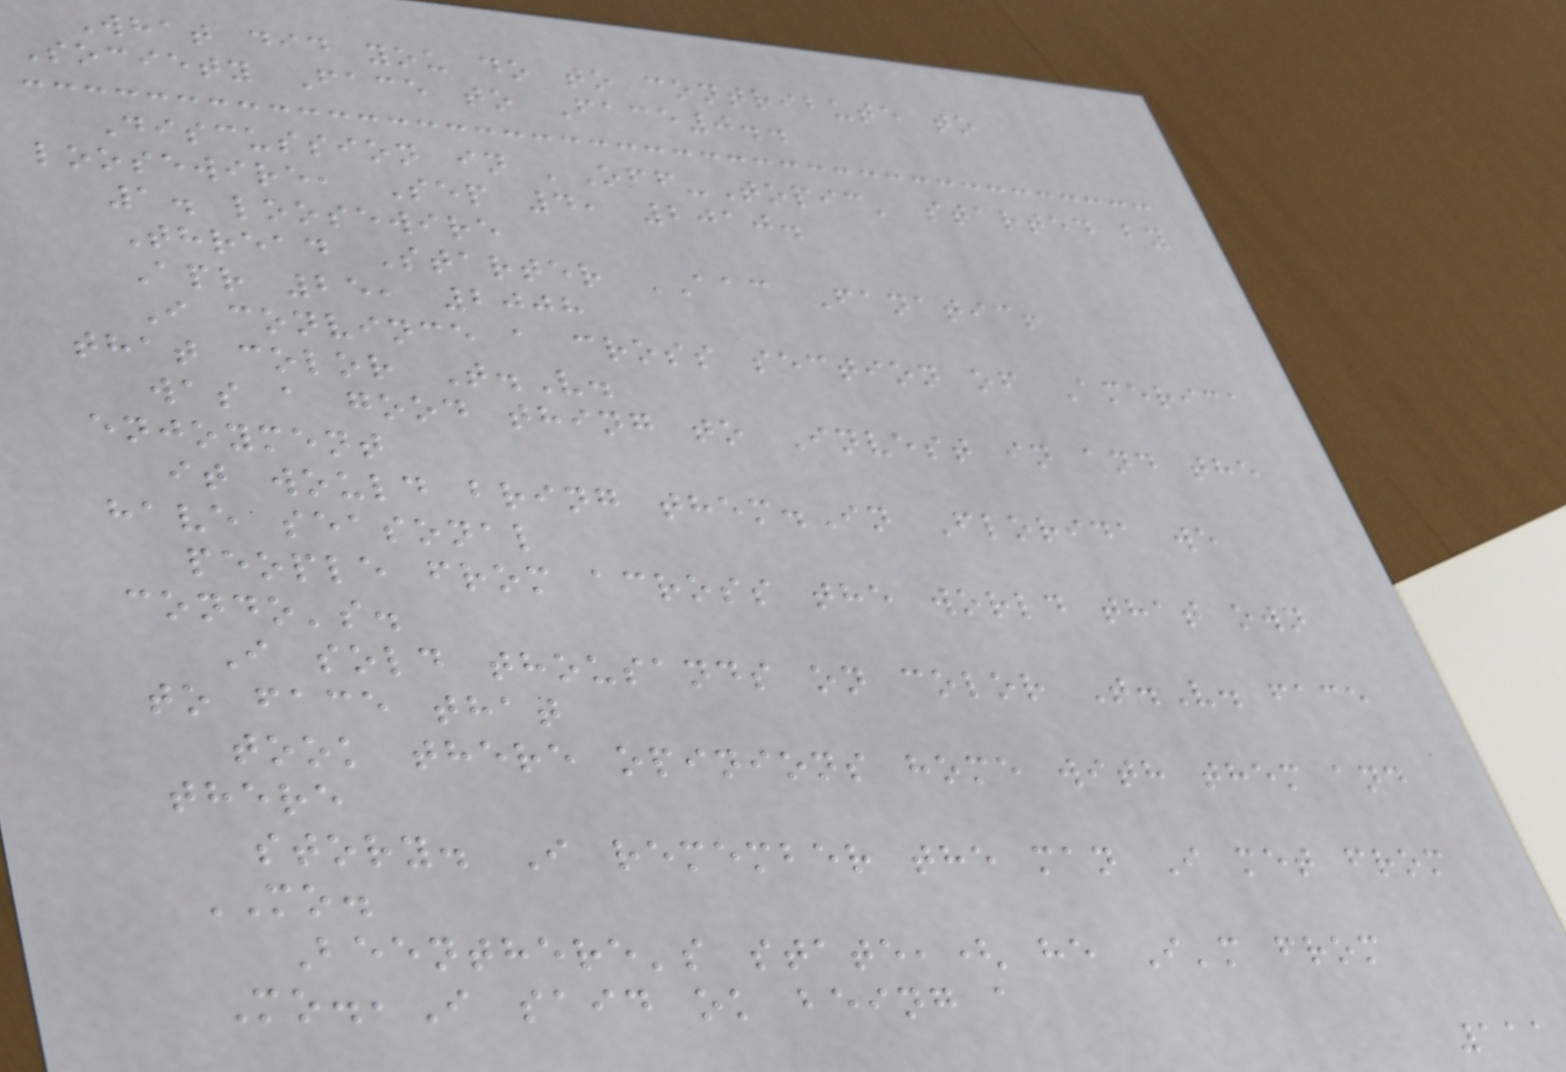What did you do to contribute to
Society Face to Face0..
Discussion in 'Off-Topic' started by
loosewire, Sep 4, 2010.
1. loosewire
Thread Starter AAC Fanatic!
Apr 25, 2008
I convince a cross section of America
that color T.V.
was a good thing to Invest in and the
enjoyment
it would bring them.In Florida we
have seasonal
people from across the world that own
condo's.
I sold thousands on color T.V. face
to face that
took there opinions home with them and
there
story. I remember the man I met from
MO.
Beenthere's state,( he I'm from
Mo.,I said ok being a
111
